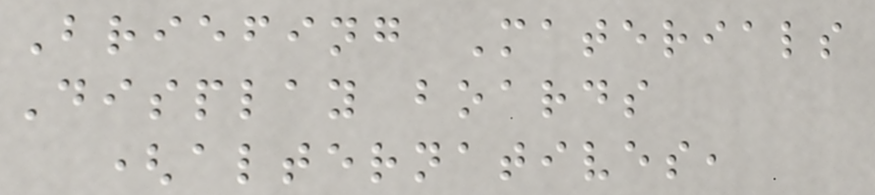Briefing Materials
Display boards
(alternatives,
